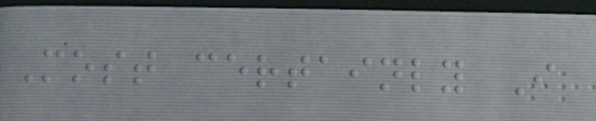Most certainly I
